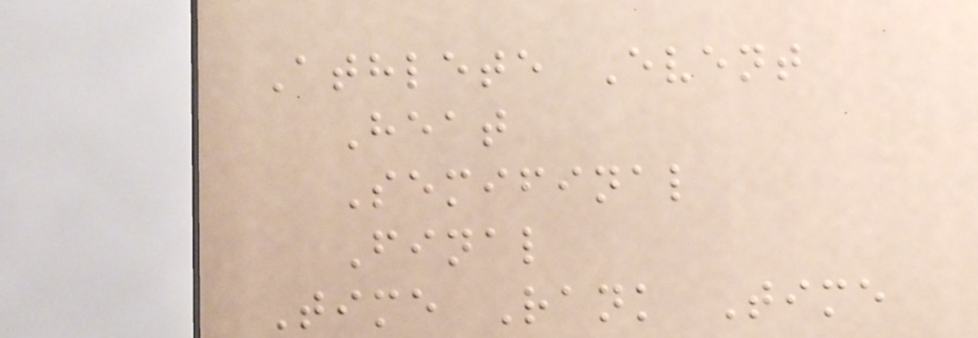Athlete Event
Heat
Semifinal
Final
Time Rank Time
